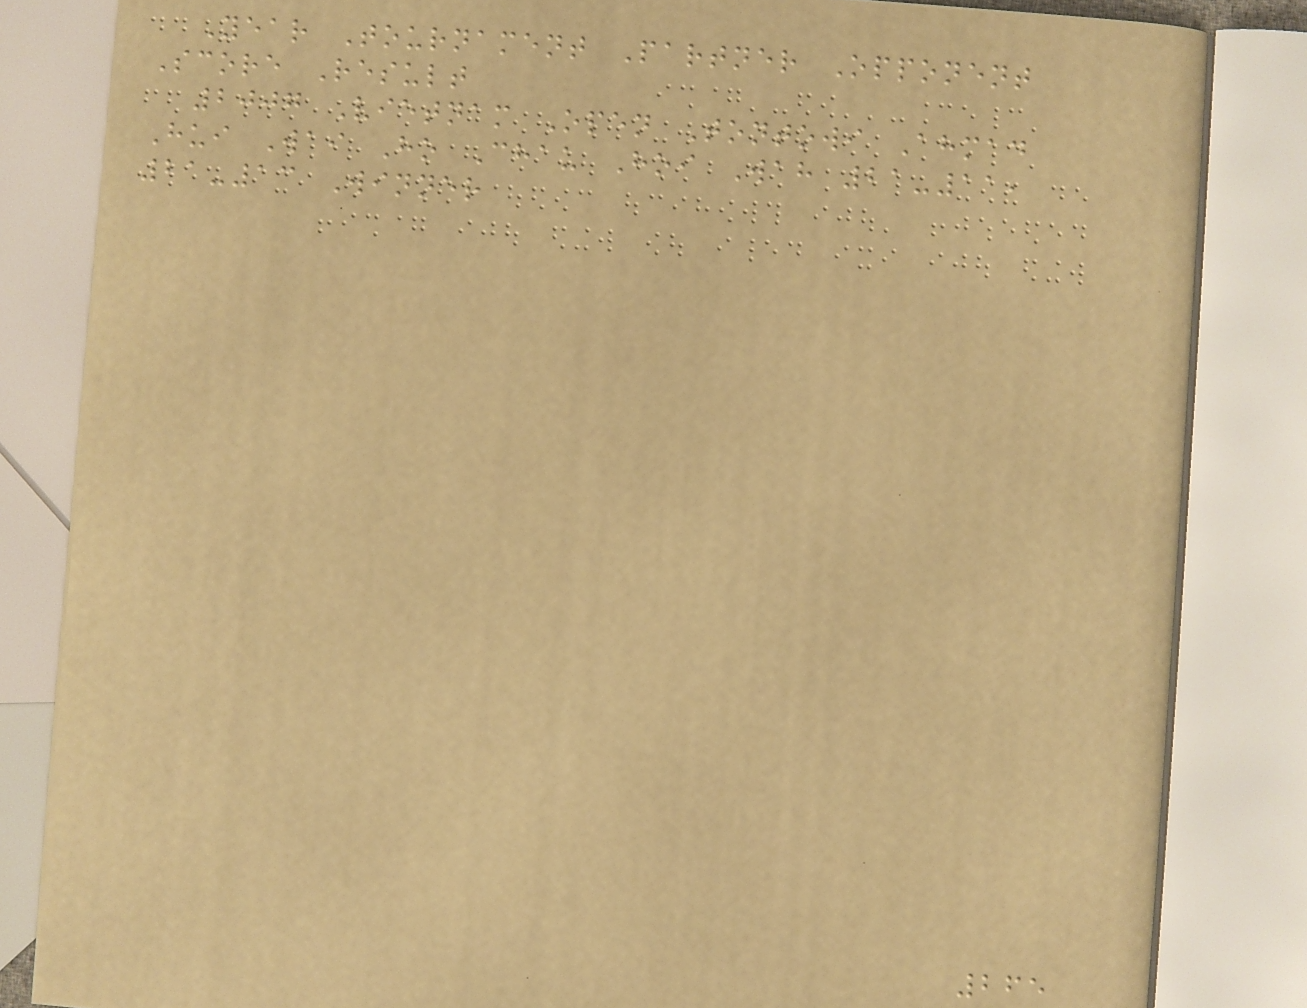Year Tournament Partner Opponent
Score Result
2007 Vietnam Open Tontowi Ahmad
Hui Wai Ho Chau Hoi Wah 21-11,
21-13 Winner
265
